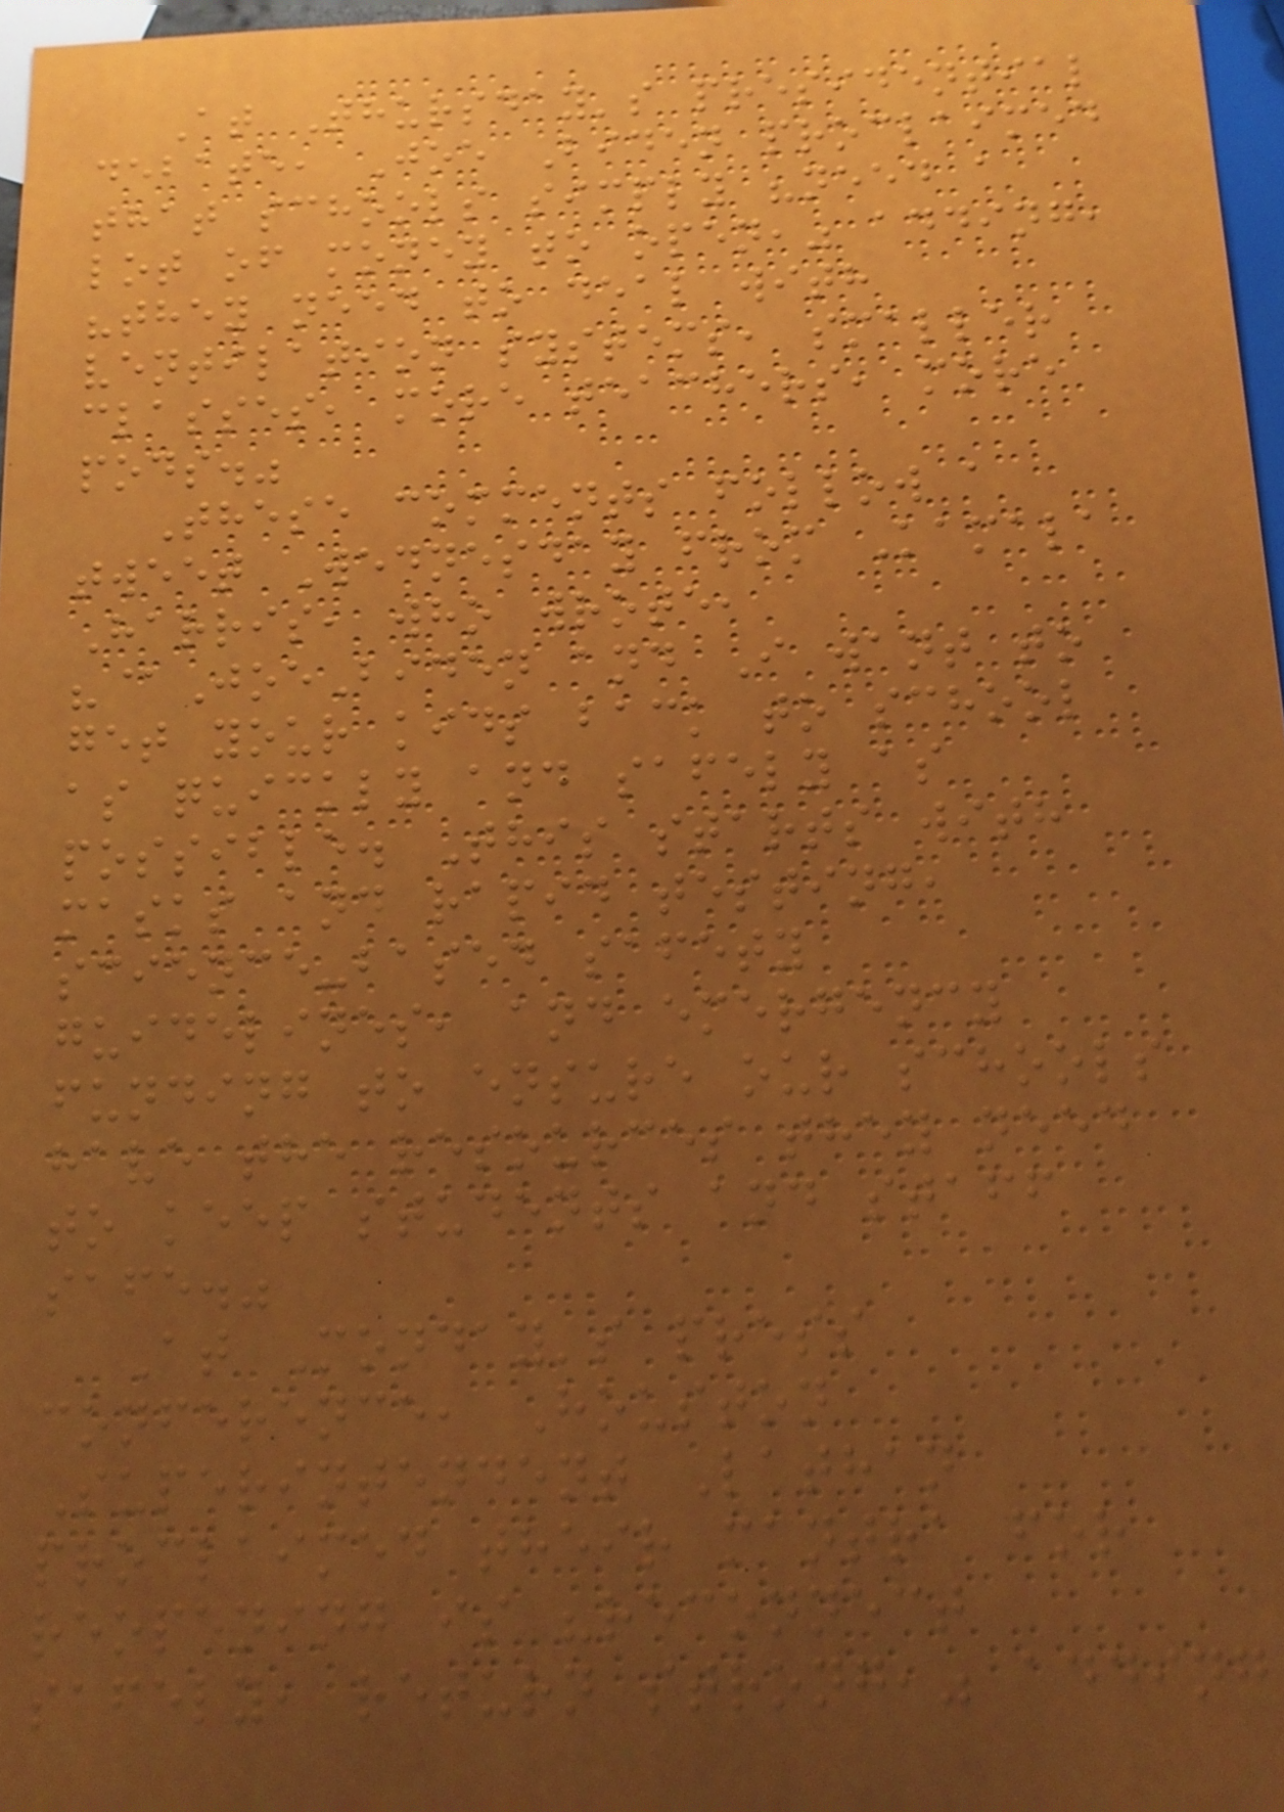At Thursday's presidential
debate, Joe Biden proclaimed
that schools simply "need a
lot of money to open," adding,
"they need to deal with
ventilation systems, smaller
classes, more teachers, more
pods."
These comments follow a
tweet Wednesday from Kamala
Harris, who wrote,
"@JoeBiden and I want to
get your kids back to school
as quickly and safely as
possible. This starts with
masks and rapid testing,
science-based safety
guidelines, and emergency
funding to ensure our schools
have the resources they need
to keep students and staff
safe."
At Monday's press
conference, Houston
Superintendent Lathan
proclaimed their mantra for
reopening is "reconnect
safely, return strong," adding
